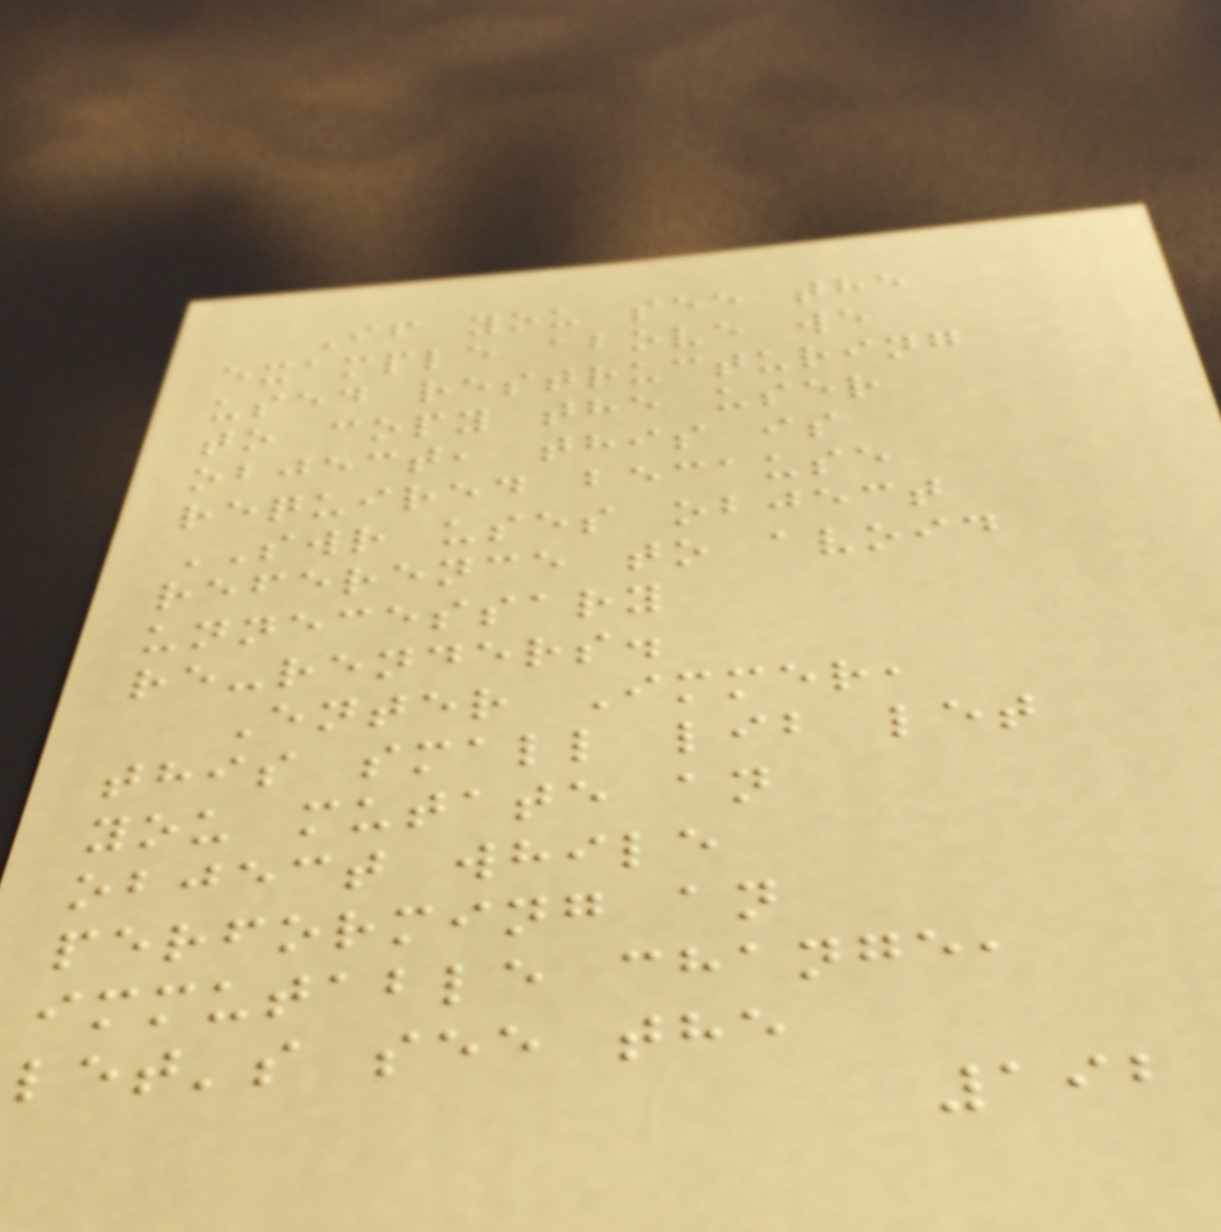If you see the
example above we
used restructuring
to copy the user
object, this is
required because
SWR uses object
reference to avoid
unnecessary
re-renders.
Enter Immer,
this small lib let
you mutate an
object while
performing an
immutable change,
let's see the
192
